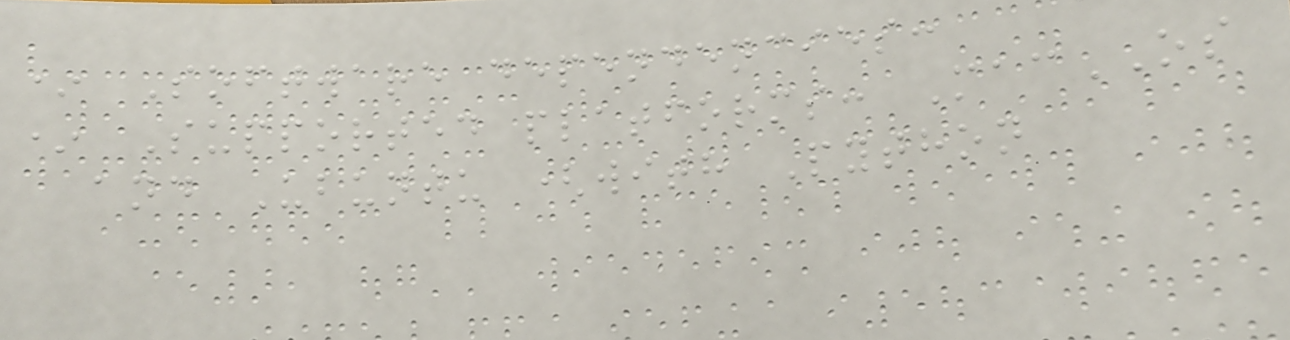* Software dependencies:
* Supported platforms: MacOS
and Ubuntu (with Python
